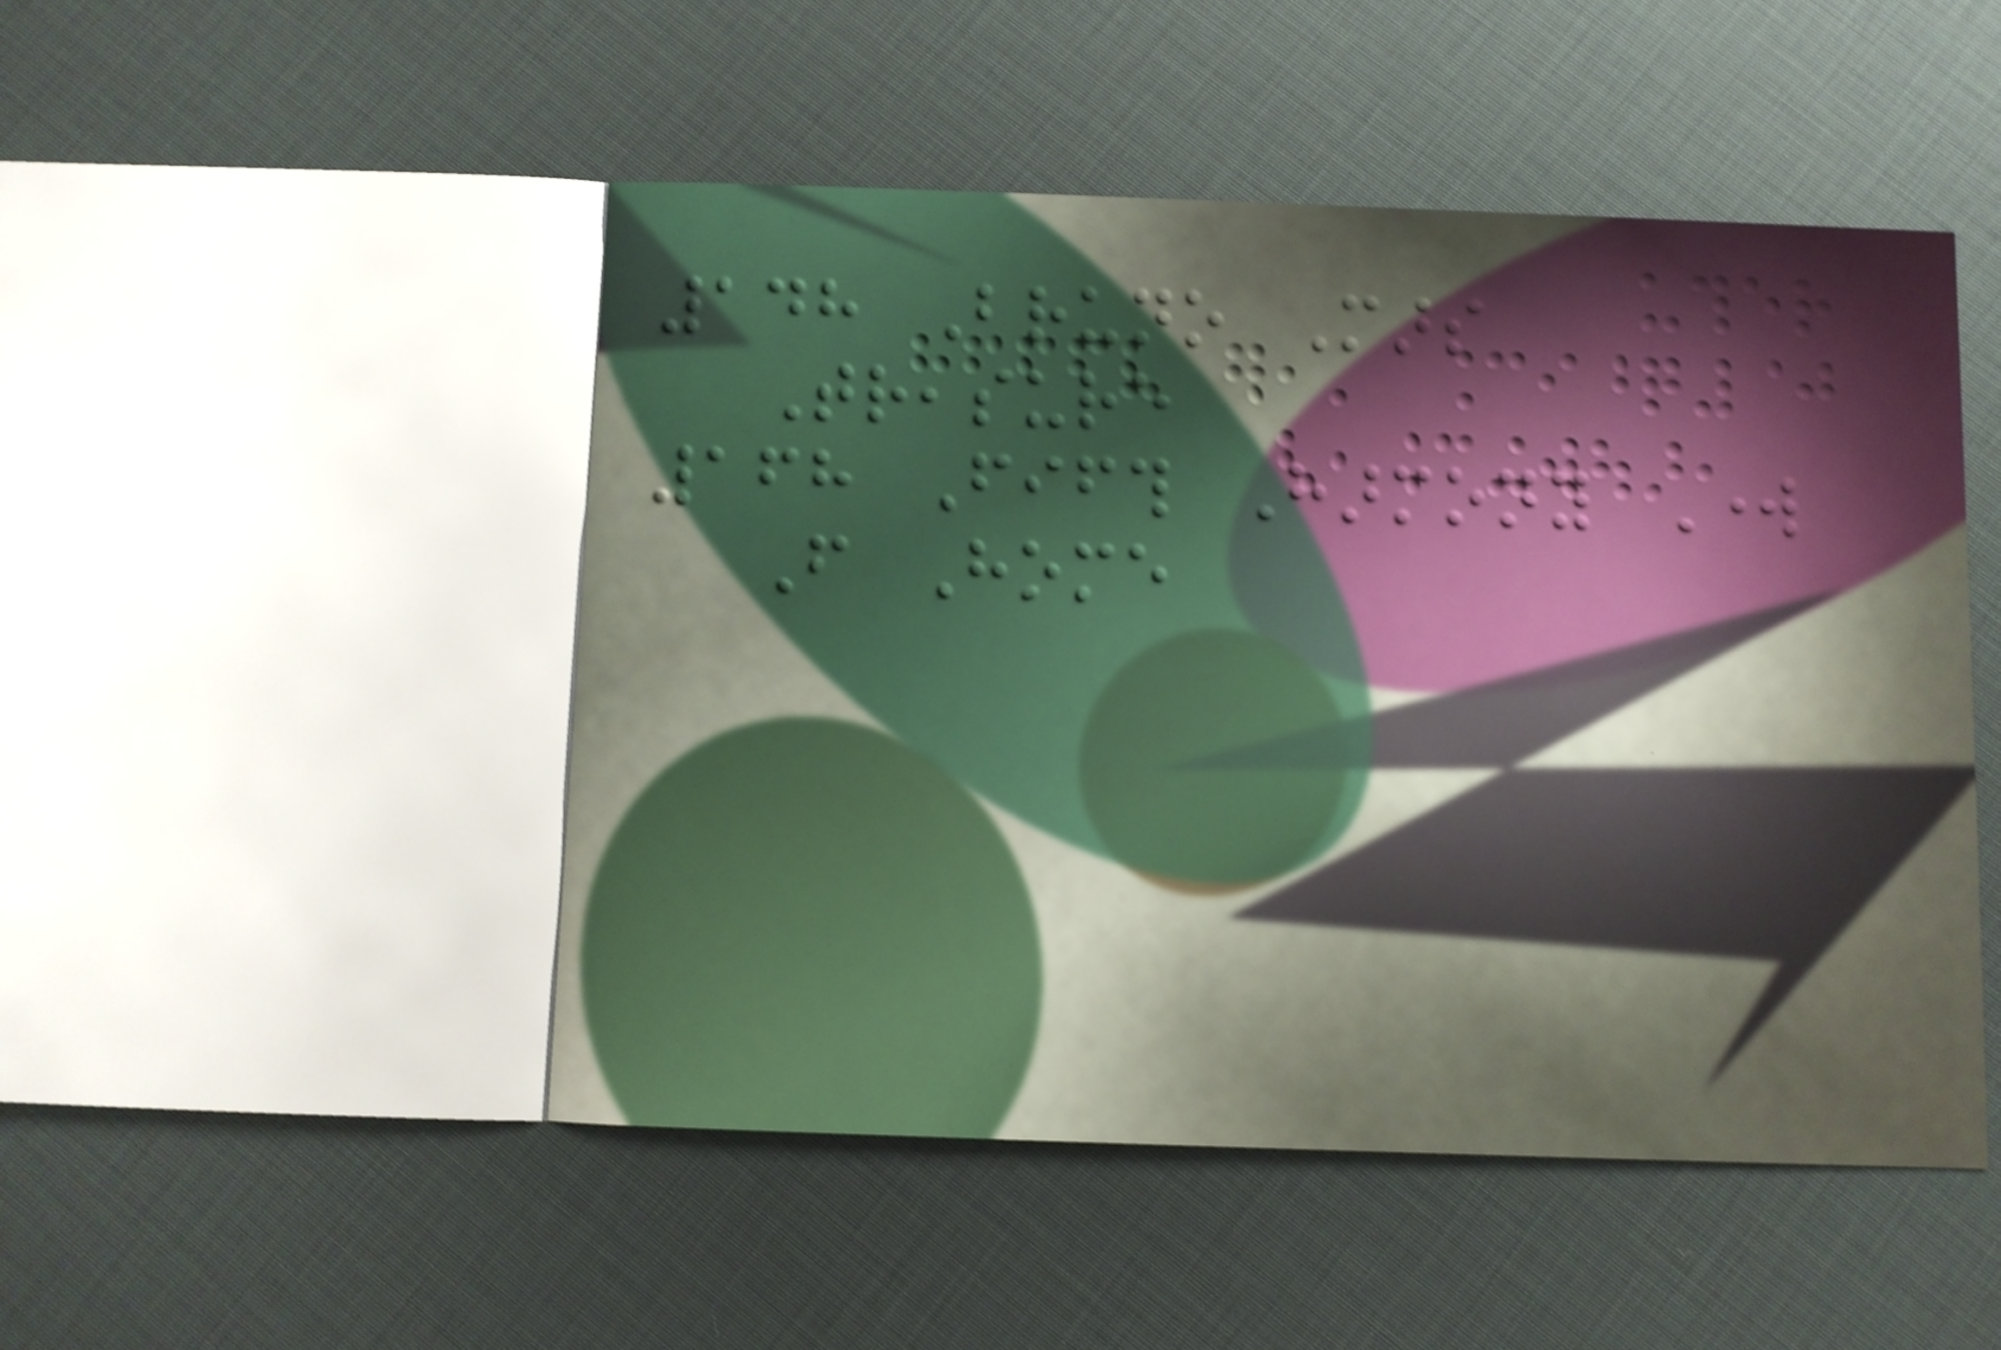148 Bruno Mars
Treasure
168 Fifth Harmony Work
From Home
